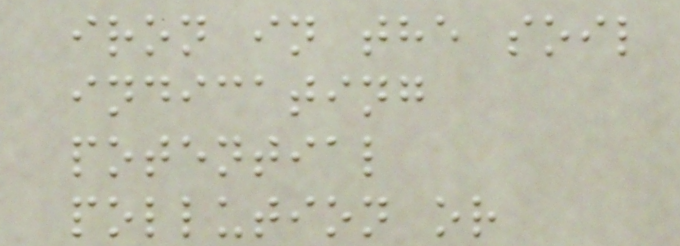iron in the soil
indicating
potential
pollution or
